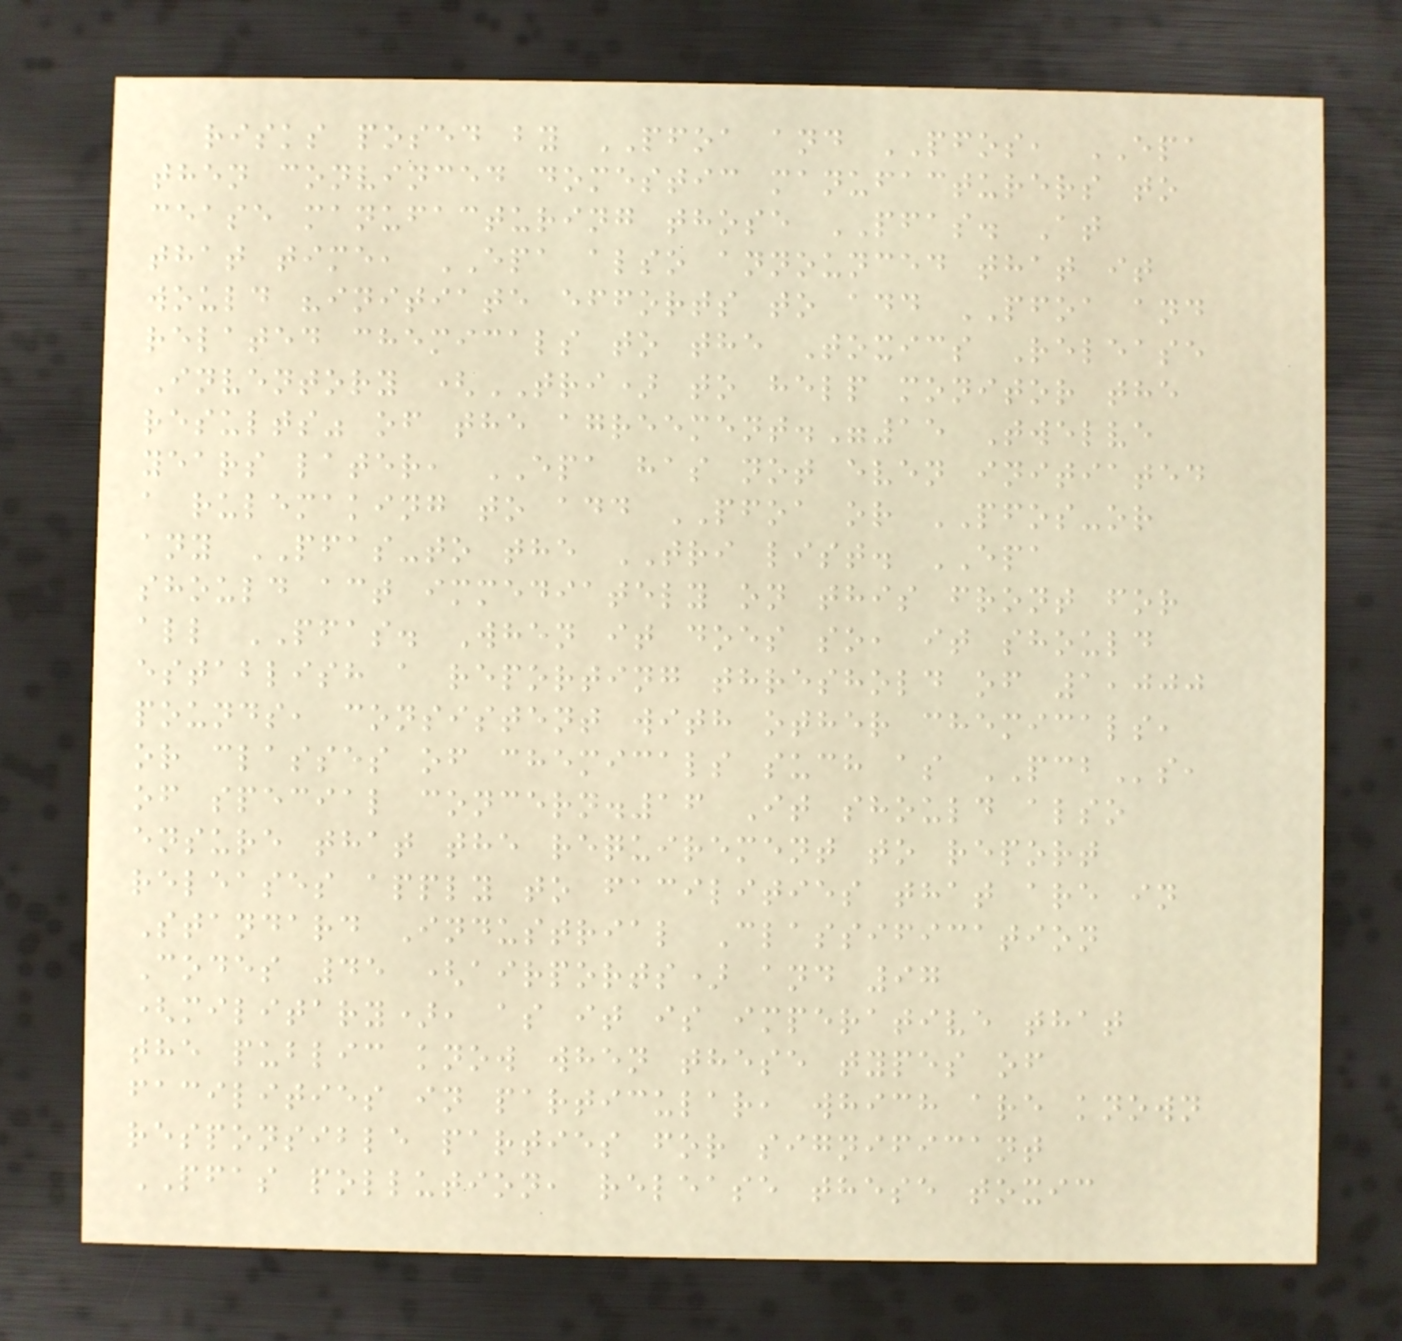risks posed by PFOA and PFOS, EPA
then convinced domestic manufacturers to
cease manufacturing those PFAS. At
that time, EPA also announced that it
would "initiate efforts to add PFOA and
related chemicals to the Toxics Release
Inventory (TRI) to help monitor the
results" of the agreement."15 Twelve
years later, EPA has not even initiated
a rulemaking to add PFOA or PFOS-or
any PFAS-to the TRI list. EPA
should act immediately on this front for
all PFAS. When it does so, it should
establish a reporting threshold of 1,000
pounds, consistent with other chemicals,
or classes of chemicals such as PCBs,
of special concern.16 It should also
ensure that the requirement to report
releases apply to facilities that are in
Standard Industrial Classification
Codes 45 (airports) and 97
(military), as it is imperative that
the public know when these types of
facilities in particular, which are known
responsible parties for significant
PFAS pollution, release these toxic
